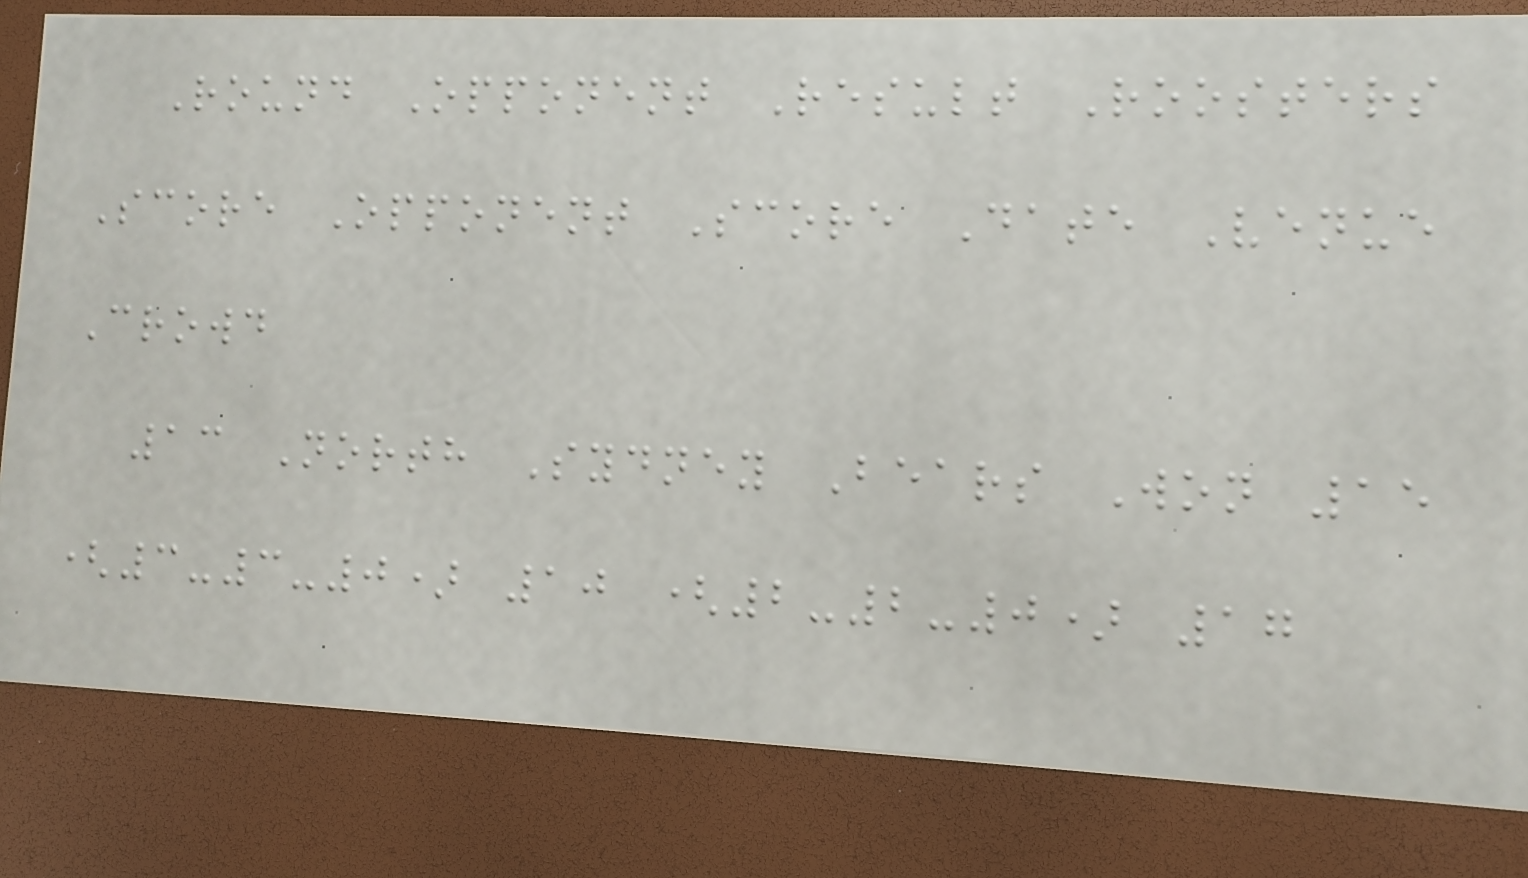Round Opponent Result Roosters
Score Opponent Score Date Venue
Crowd
13 North Sydney Bears Won 15
(3-3-0) 10 (2-2-0) 17
